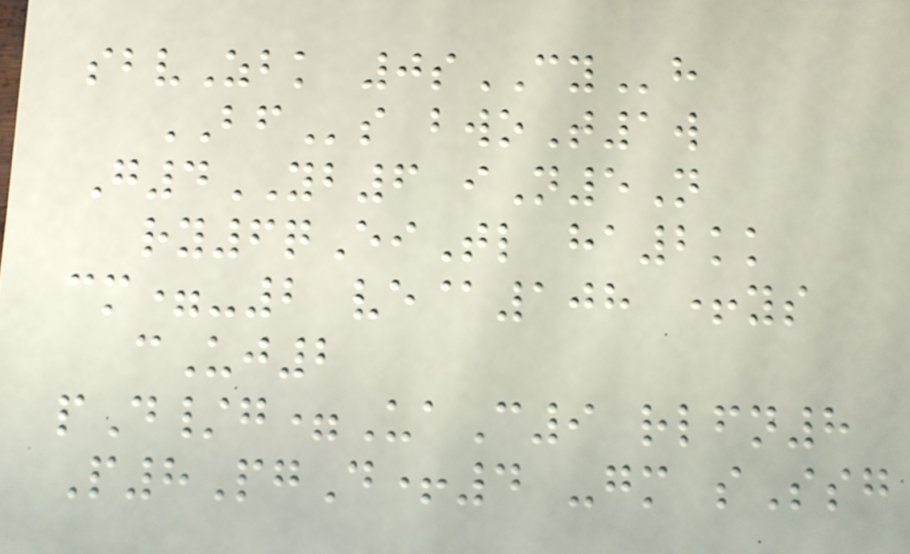sbvZbk 0sCYh
BFs bwoT1w
G4YB6 iN5N
ry6qEiTl ha2kk
cm=-2 ve@108 +ys
cUj2
pD/g=UaC9 rlfn8
P8PgD+4 -gm sSsg
